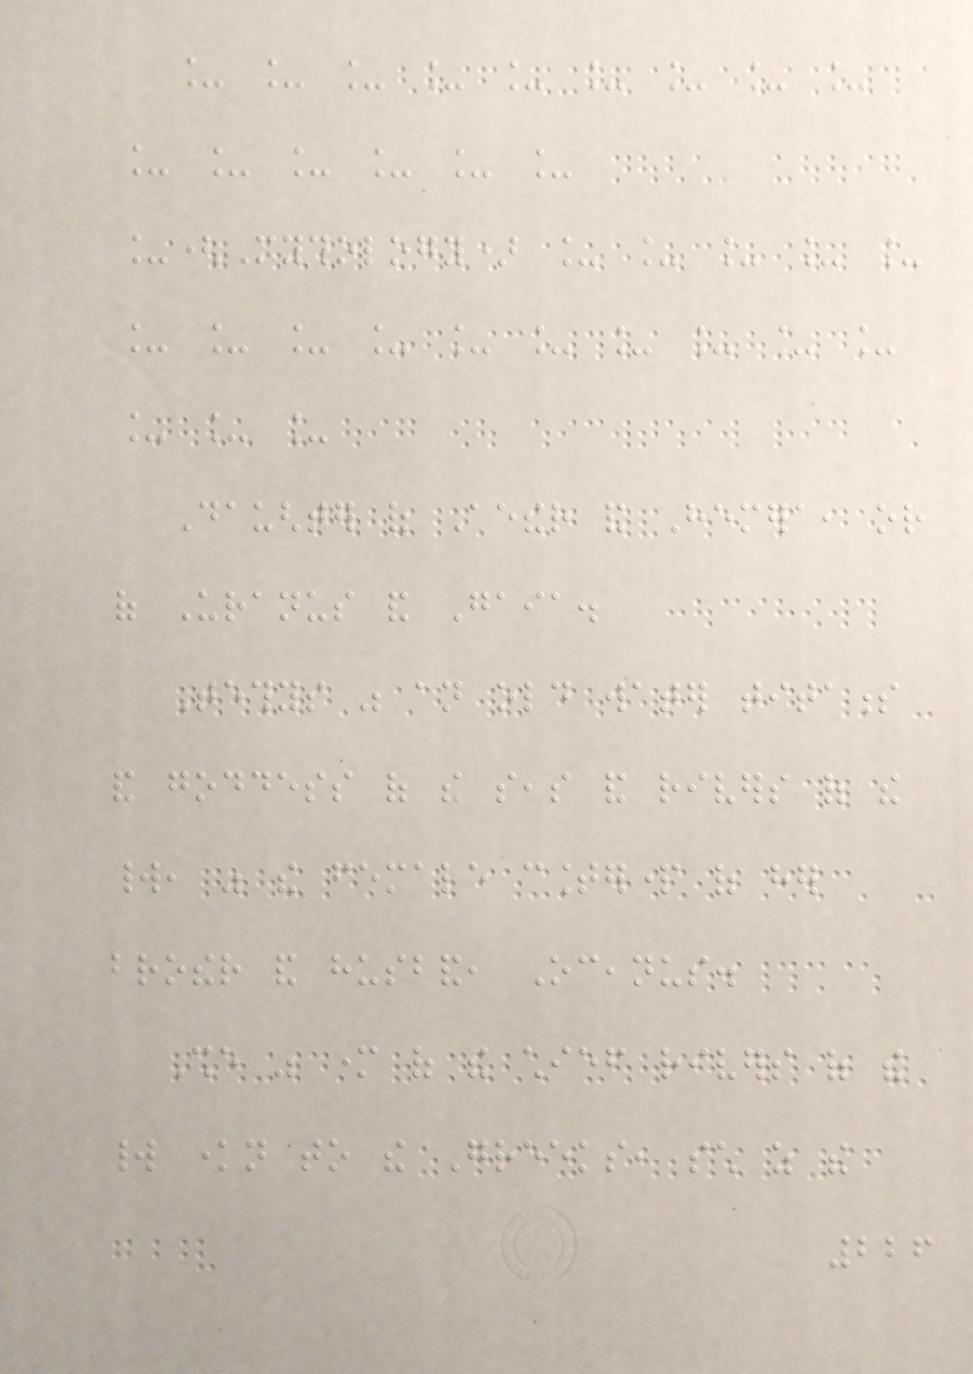_ _ _ _ _ _ _ _ _
_ _ _ _ _ _
_(Mythology) _ _ _ _ _
_ _ _ _ _ _ _ _ _ _
_ _ _
Daughter of Aether and Hemera, or
of Uranus and Gaia.
Tethys was an old water titaness
and goddess of the seas and rivers of the
world, was the female counterpart of her
brother and husband, Oceanus.
She was mother of the chief rivers of the
world known to the Greeks, such as the
226
